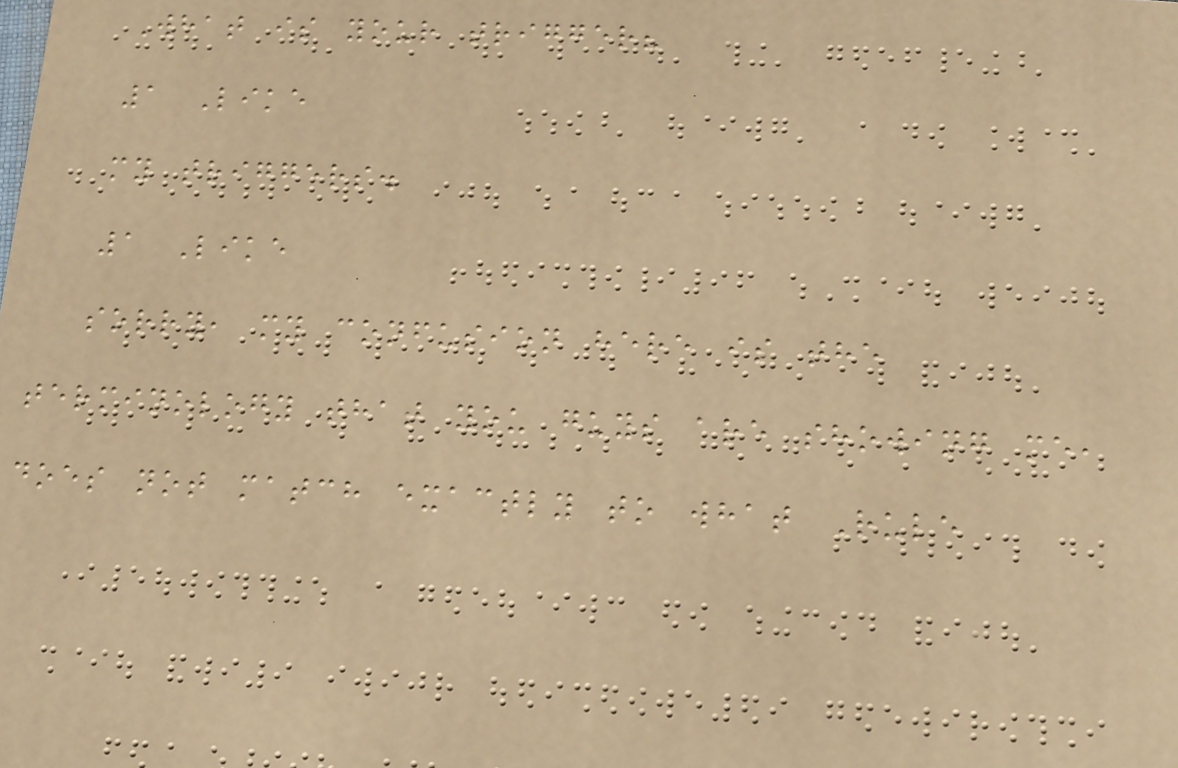What is your trigger?
1 Like
my triggers.
1 Like
sorry, my confusion here is the
terminology that you guys are showing me,
does not match exactly to what Rule
